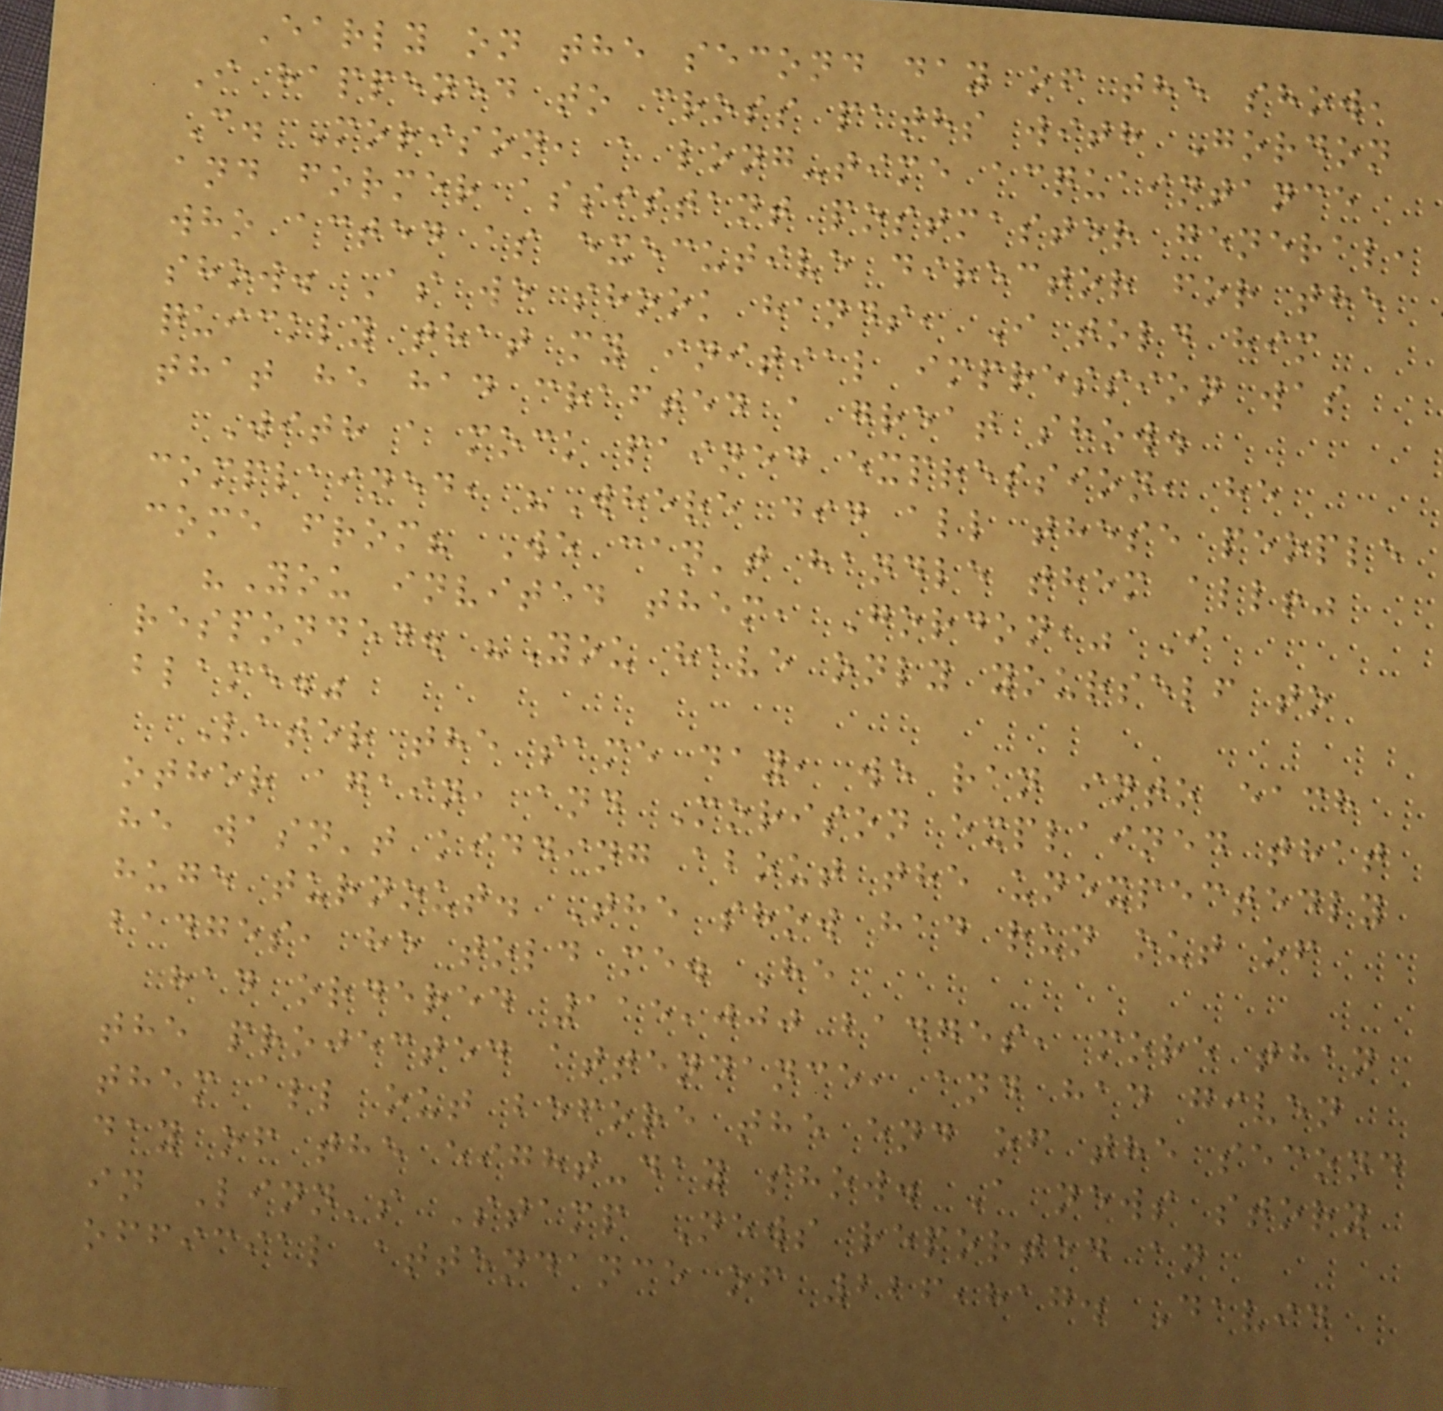Early on the second day of the show,
I happened to cross paths with Gordon
C. Morison, a long-time acquaintance
and former assistant postmaster general,
who acted as executive director for the
show. As we shook hands, I told him
quickly that my initial impression was
that he had crafted a great show.
With a mock pained expression, he
complained, "Where did all these people
come from? We can't handle them all!"
"You invited them, Gordon," I
responded. "You have only yourself to
blame."
Later the same day, we ran into each
other again, and Morison explained that
he wasn't kidding about the unexpectedly
huge turnout. The show had run out of
badges, he told me. He
had ordered 115,000 badges, more than
the projected attendance, and had given
them all out before the end of the second
day of the eight-day show. A news story
in Linn's Stamp News reported an
official attendance of 226,817. David
